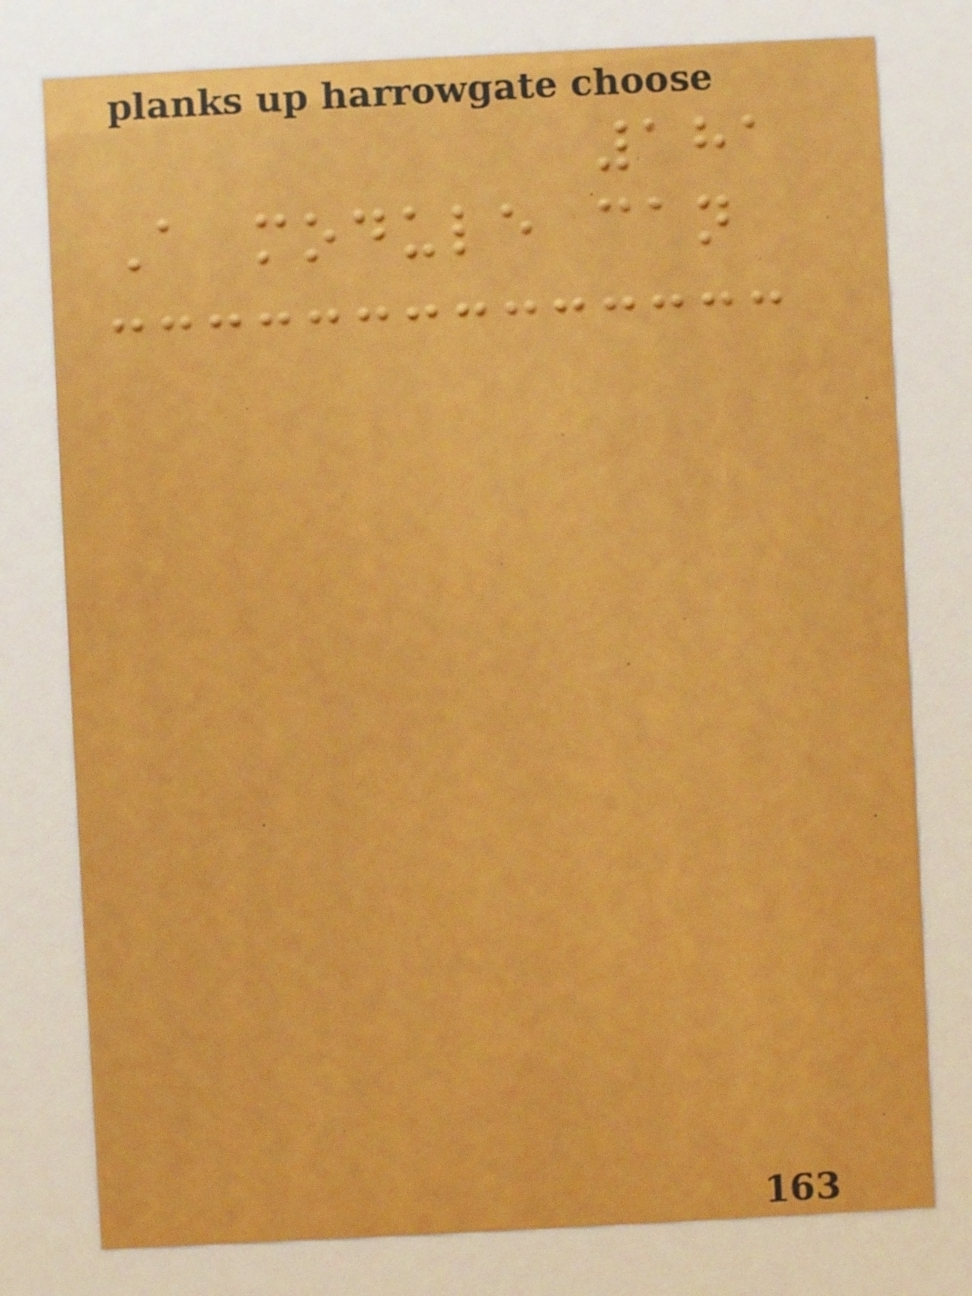181
A module can
